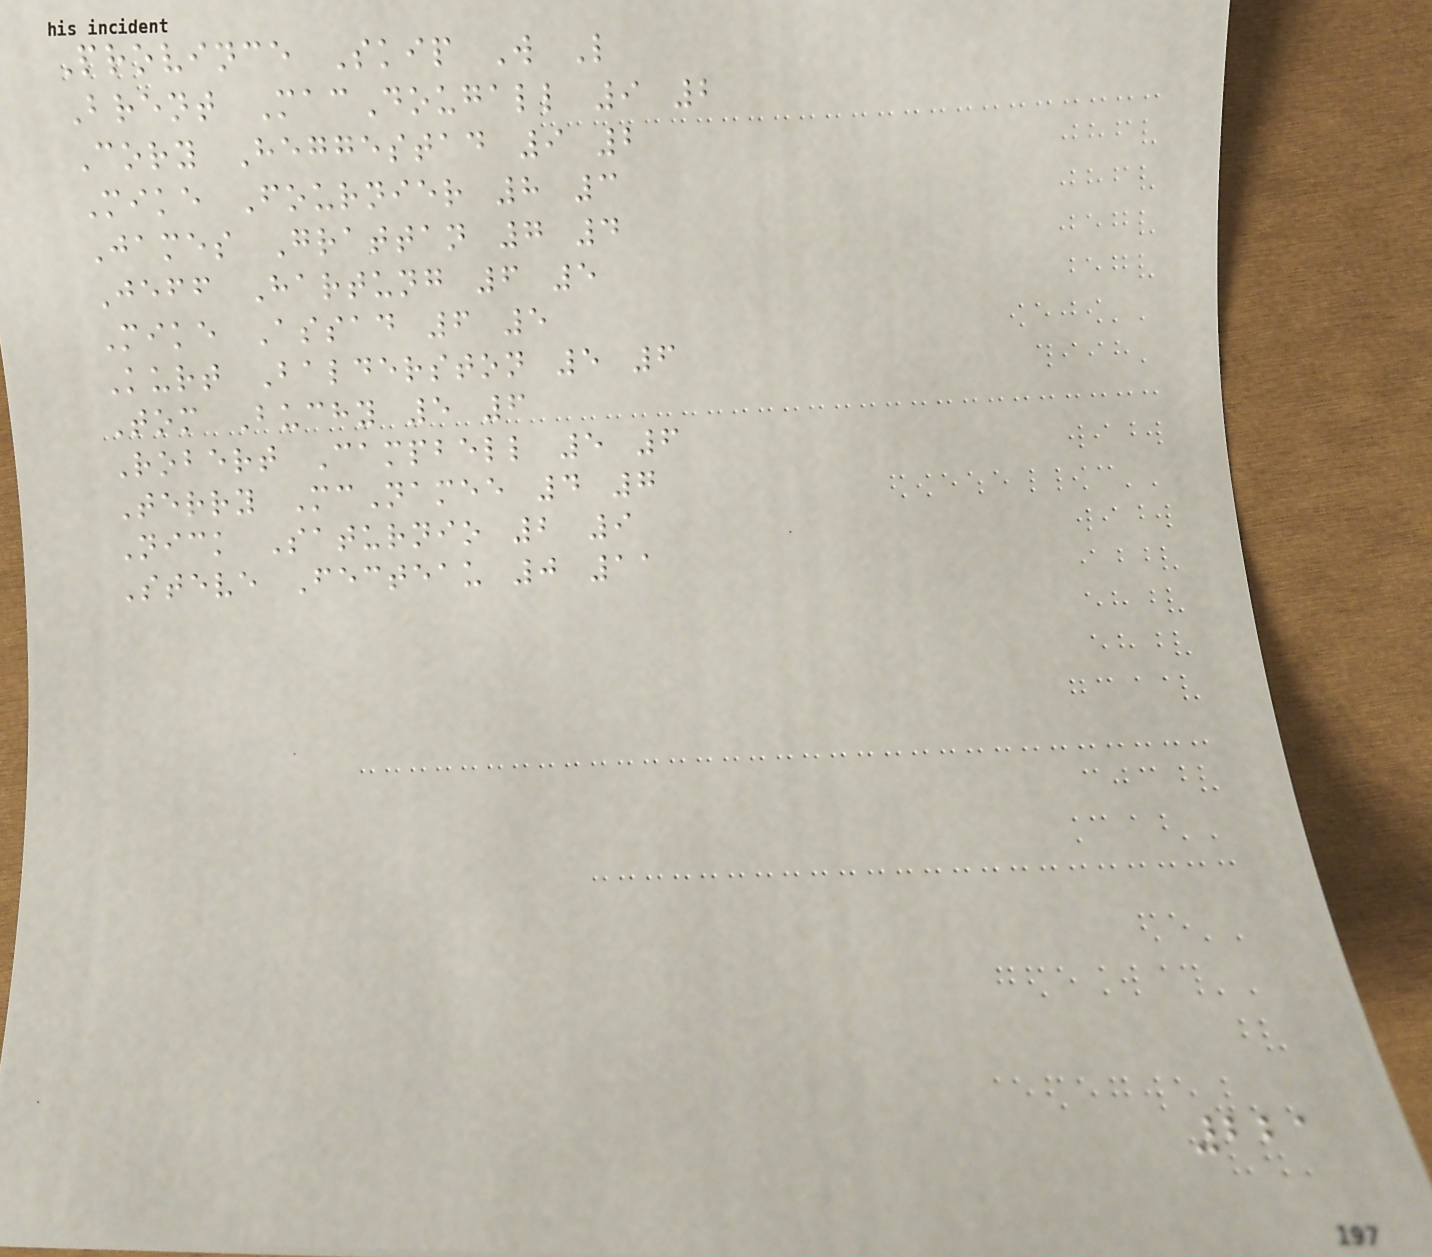Province Skip W L
Brent MacDougall 9 2
Cory Heggestad 9 2
Mike Fournier 8 3
James Grattan 7 4
Jeff Hartung 6 5
Mike Assad 6 5
Kurt Balderston 5 6
Tom Buchy 5 6
Robert Campbell 5 6
Terry McNamee 4 7
Nick Saturnio 2 9
Steve Fecteau 0 11
221
